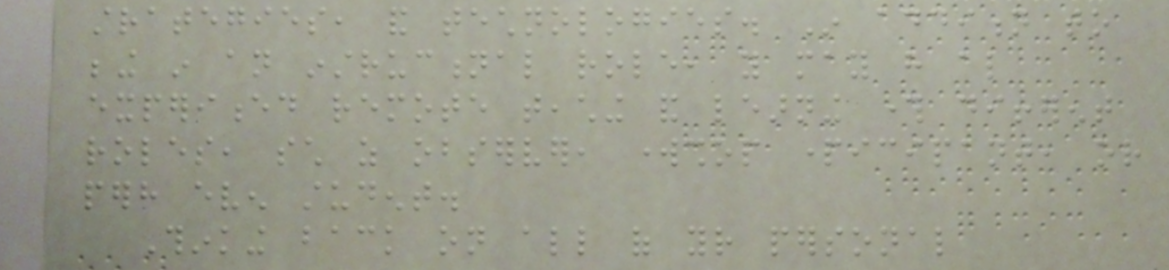strategies, and technologies. In addition to
being in an instructional role, you may have also
experienced remote teaching and learning through different
roles, such as observer, workshop participant, or
perhaps even student.
Thinking back on all of your personal
